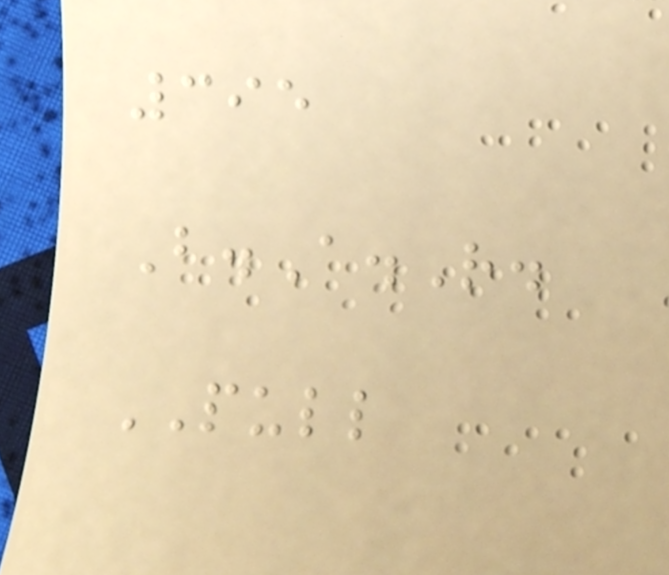395
B.A.R.
PULL
